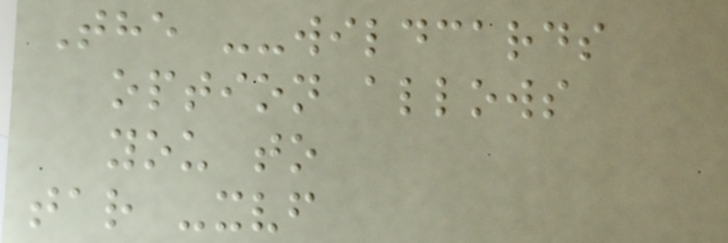The --wildcards
option allows
you to
tar -xvf
